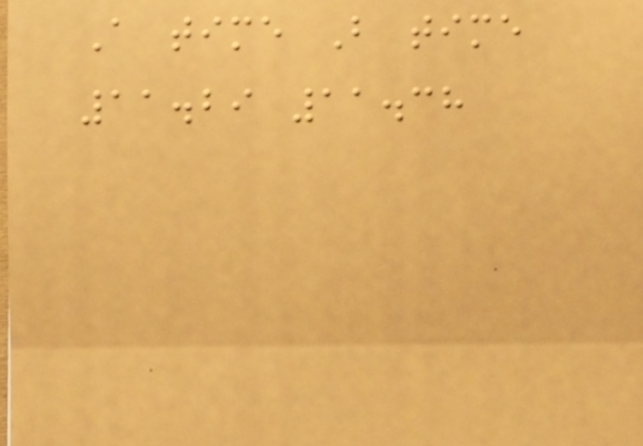A time B time
11.29 11.38
